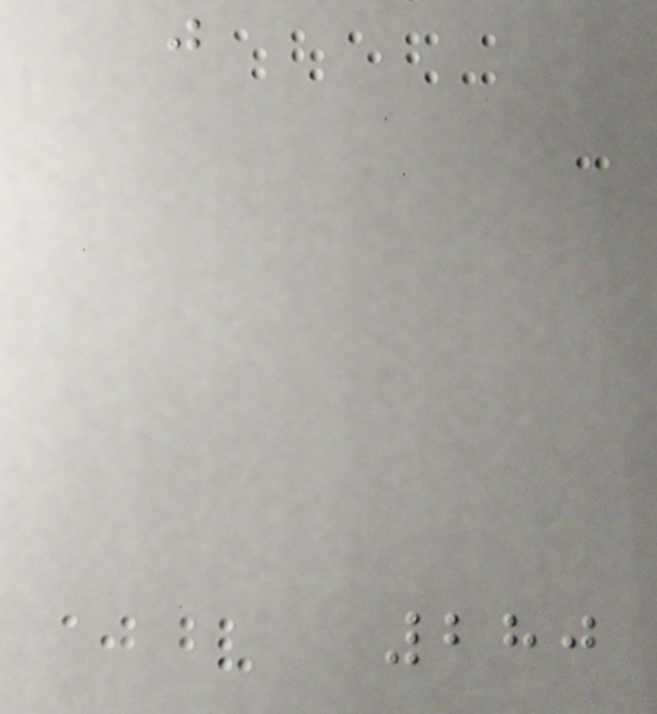just
280
